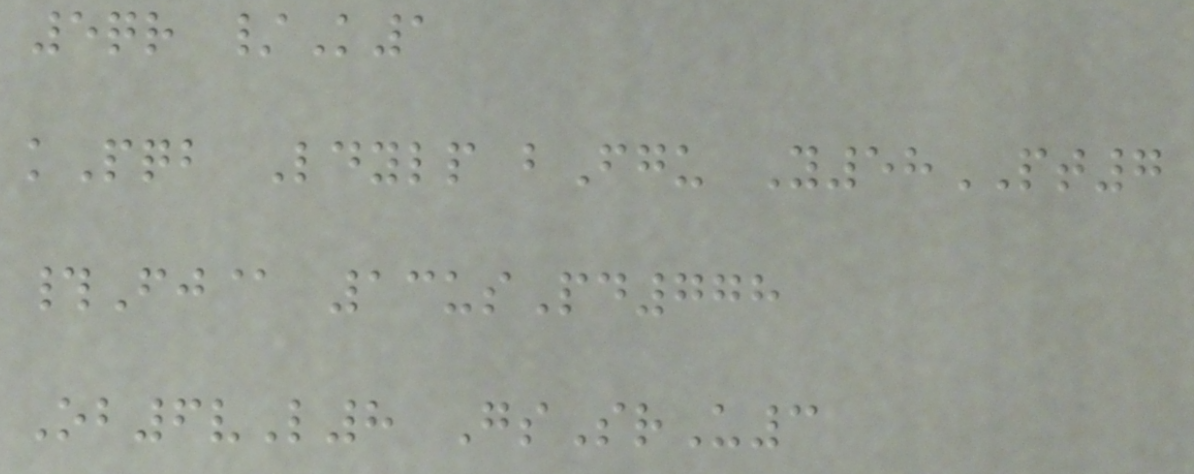5qr /K1
kPqb Ldylp bFgu Y58PT7
#Fj@ 13usPd778
Ob6vL8 GsSrU3
